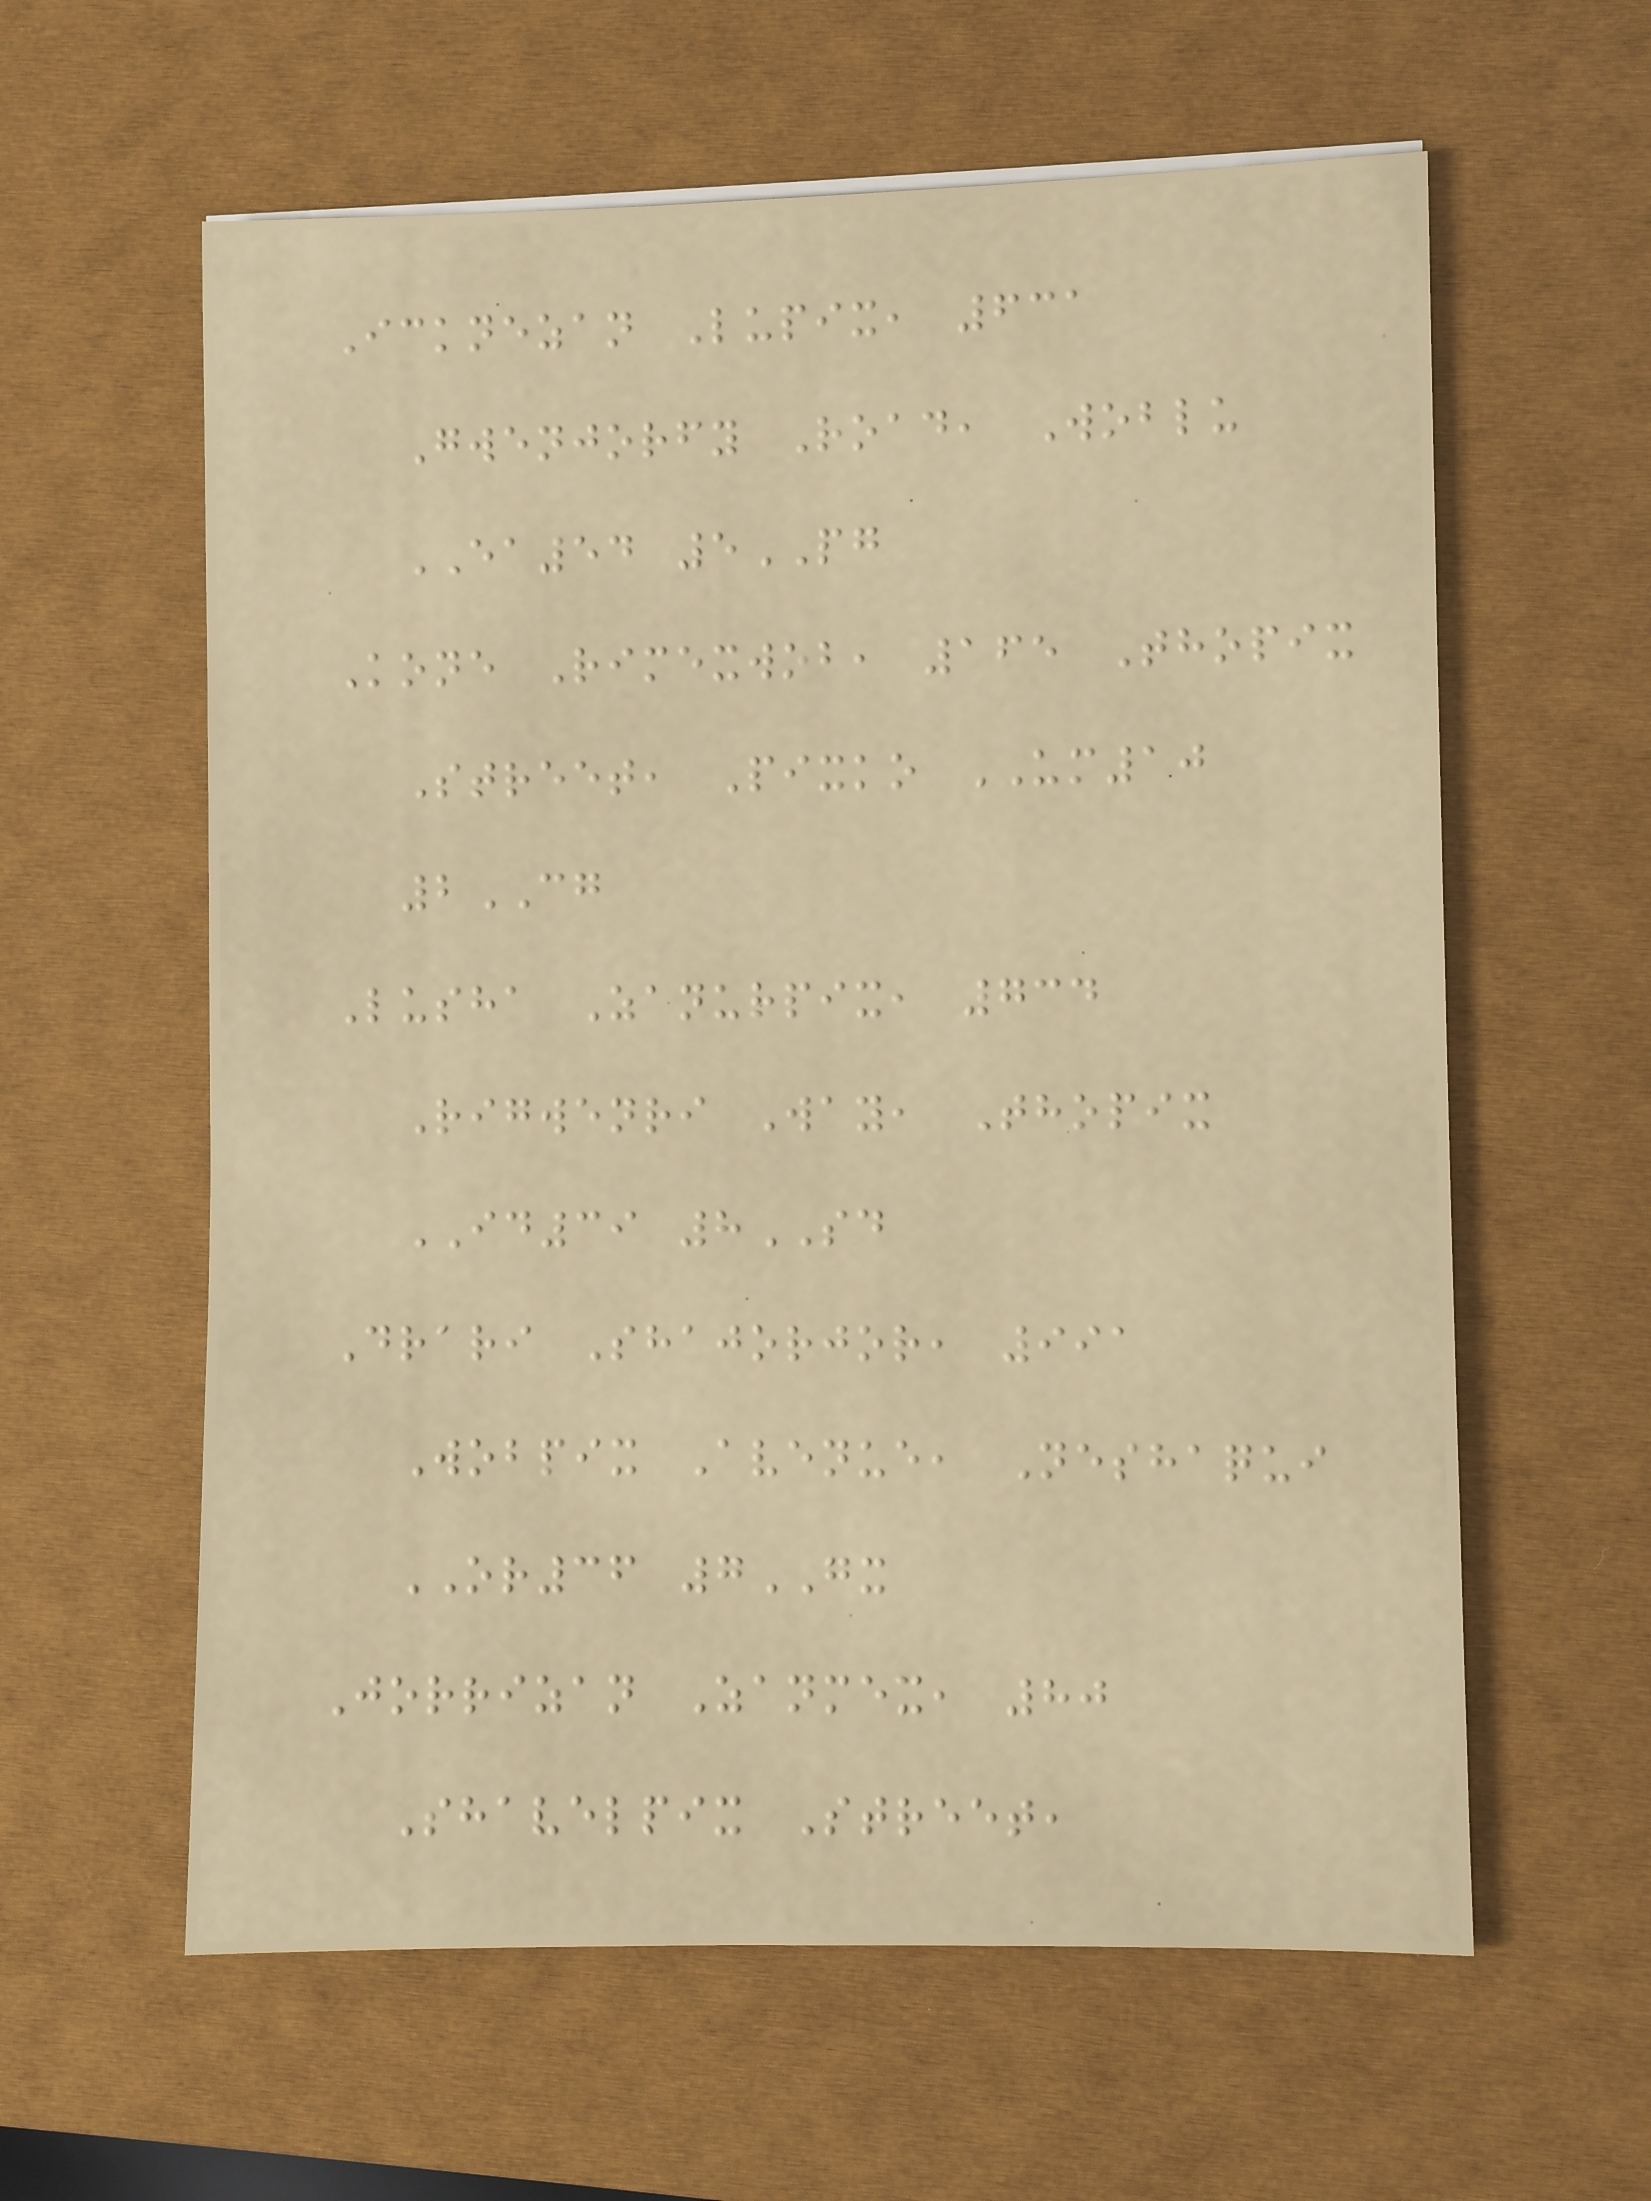Icknezan Lupix, 631
Gwenjorfy Road, Woblu
EA54 5PG
Kone Rimexwob, 165 Thopix
Street, Pixko UM10
2CG
Lusha Zanurpix, 734
Rigwenri Way, Thopix
ID39 8SD
Drari Shajorjor, 991
Wobpix Avenue, Neshaqui
OR36 7GX
Jorrizan Zanmex, 80
Shavelpix Street,
